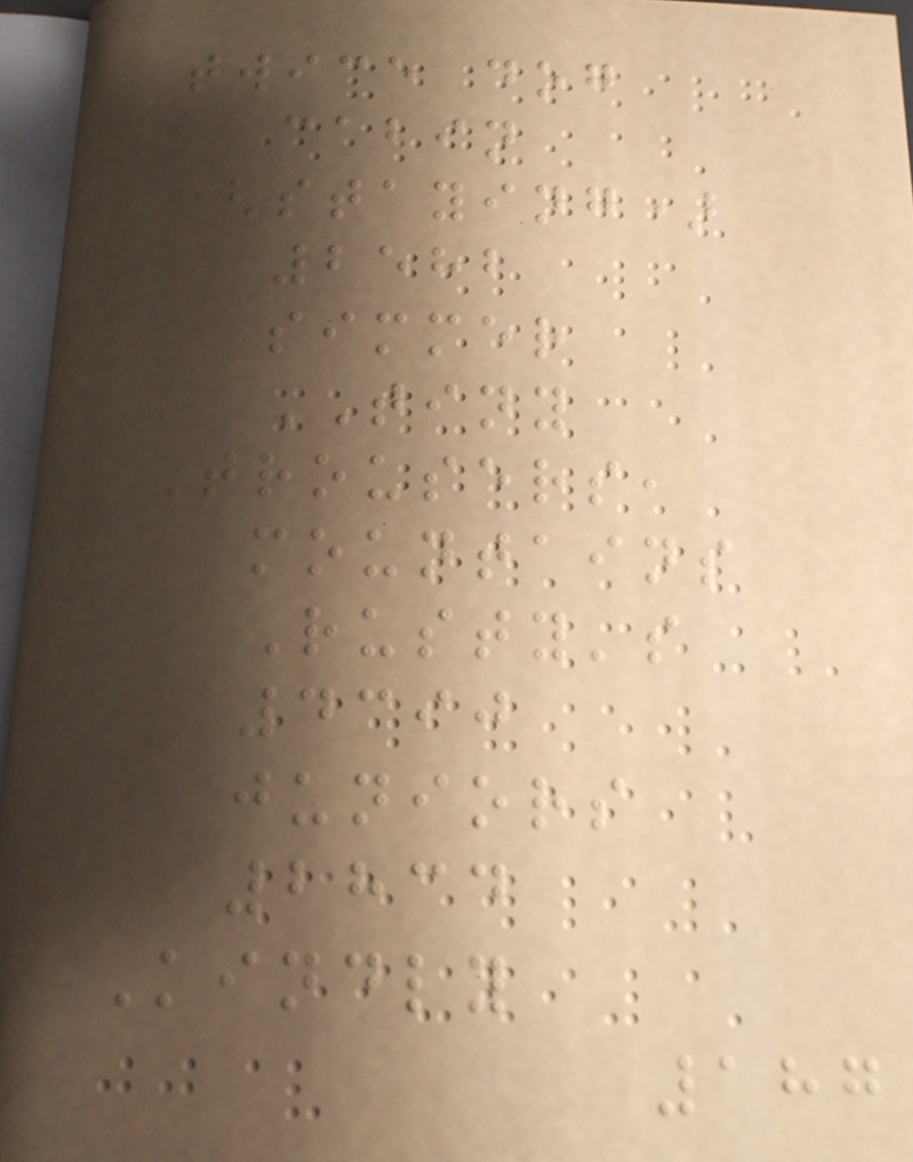twice dog
cabin
(staying)
2582
simmer
TINY
Trousers,
mountains
Rusty's
4390
juniors
2834
Kindly
187
